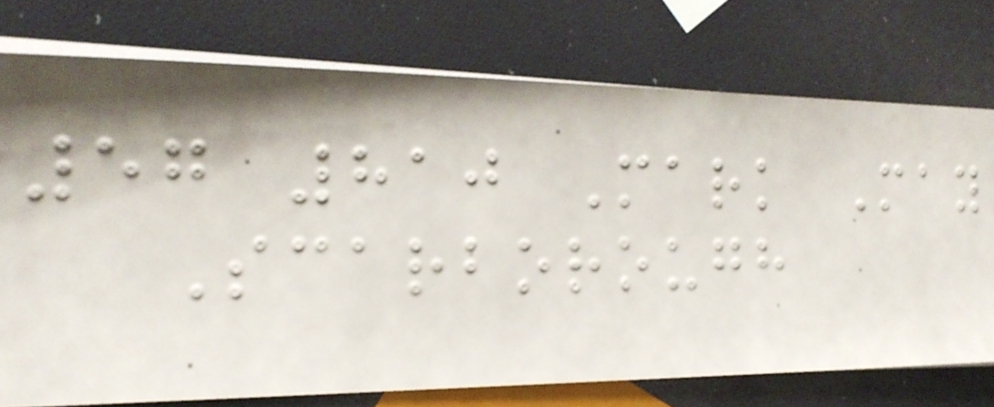57 810 Mark May
Scarborough
